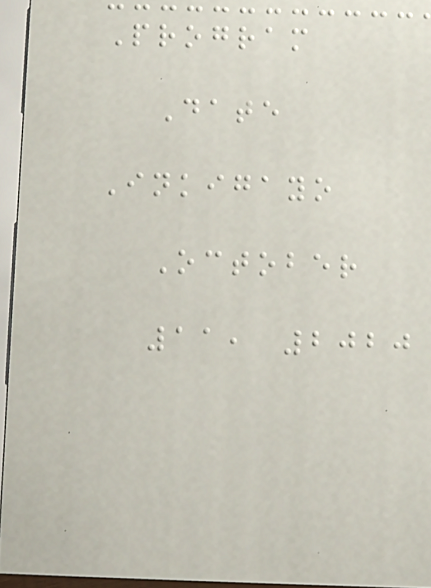Program
Date
Inkigayo
October
11, 2020
